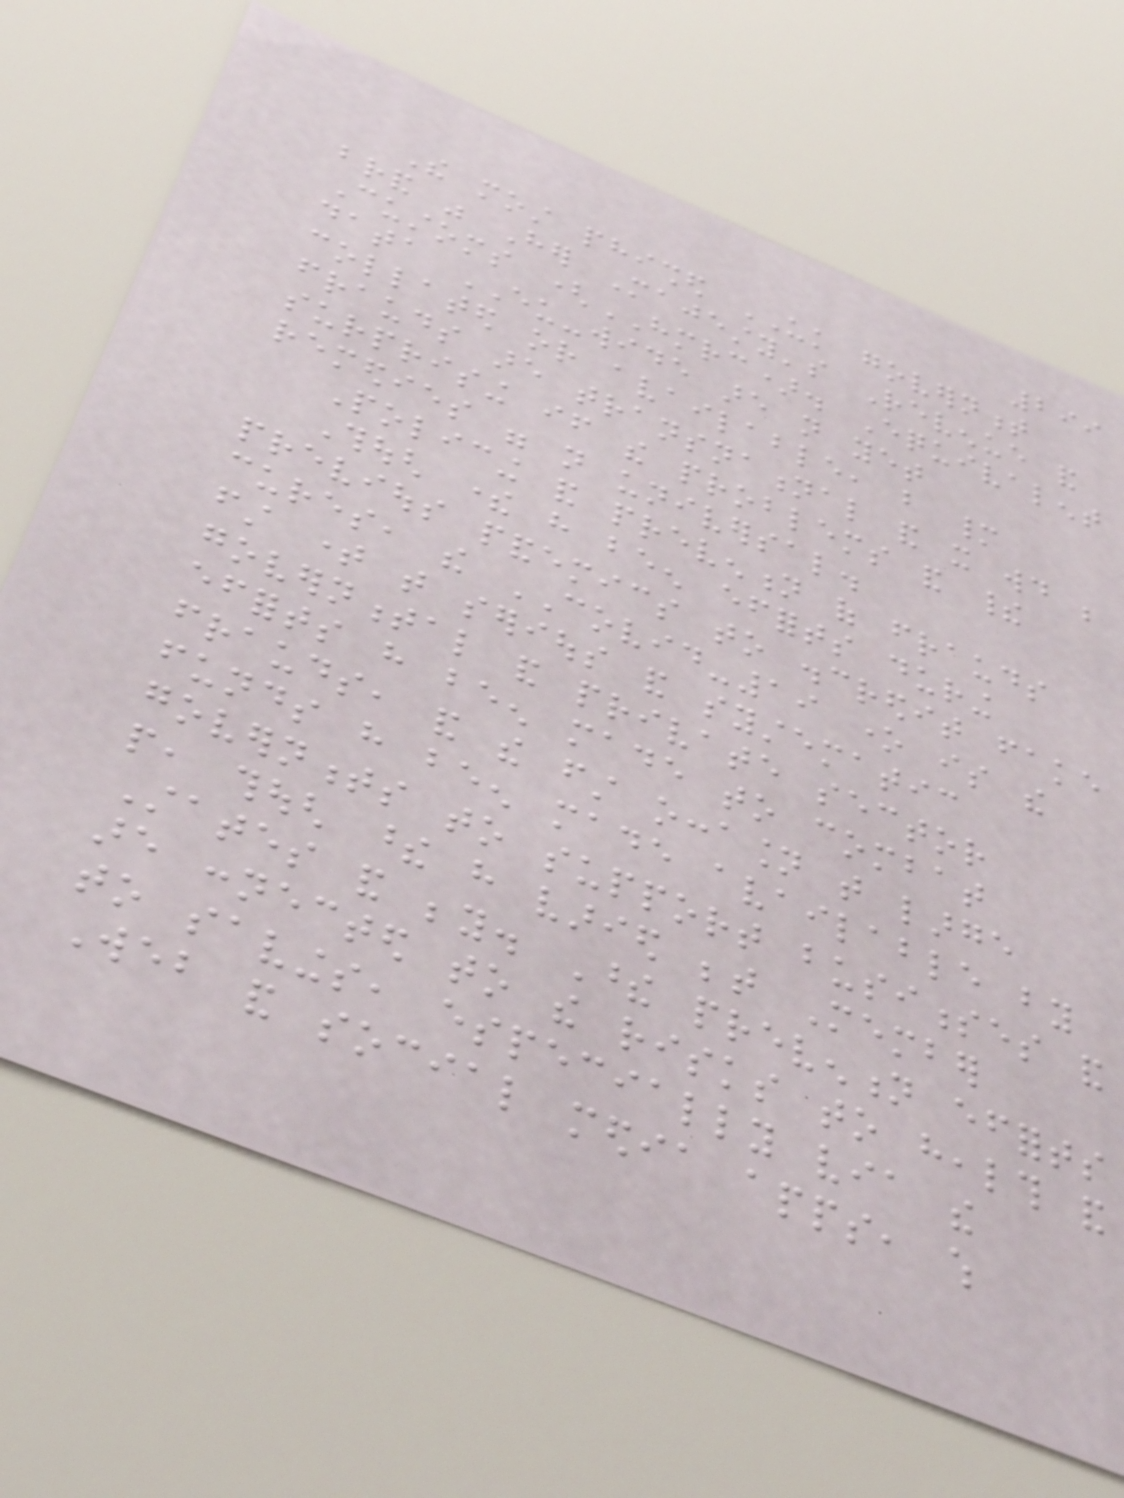299
The most phished UK government
brand was Her Majesty's Revenue and
Customs (HMRC). Equivalent
data EU-wide are not yet
collated or available, but many
frauds are transnational and it would be
surprising if the problems and their
remedies were not universal.
Policing and prevention of frauds
Though there have been efforts during
previous pandemics to discredit fake
cures, the COVID-19 one is the
first time that serious and systematic
governmental and private sector
efforts have been made to combat
frauds, and the first occasion that large
funds have been made available by
governments to support businesses and
people, though these have varied between Member
States and beyond. These prevention efforts
are connected to the risks to health and
to savings, especially via the
Web and social media apps, which
